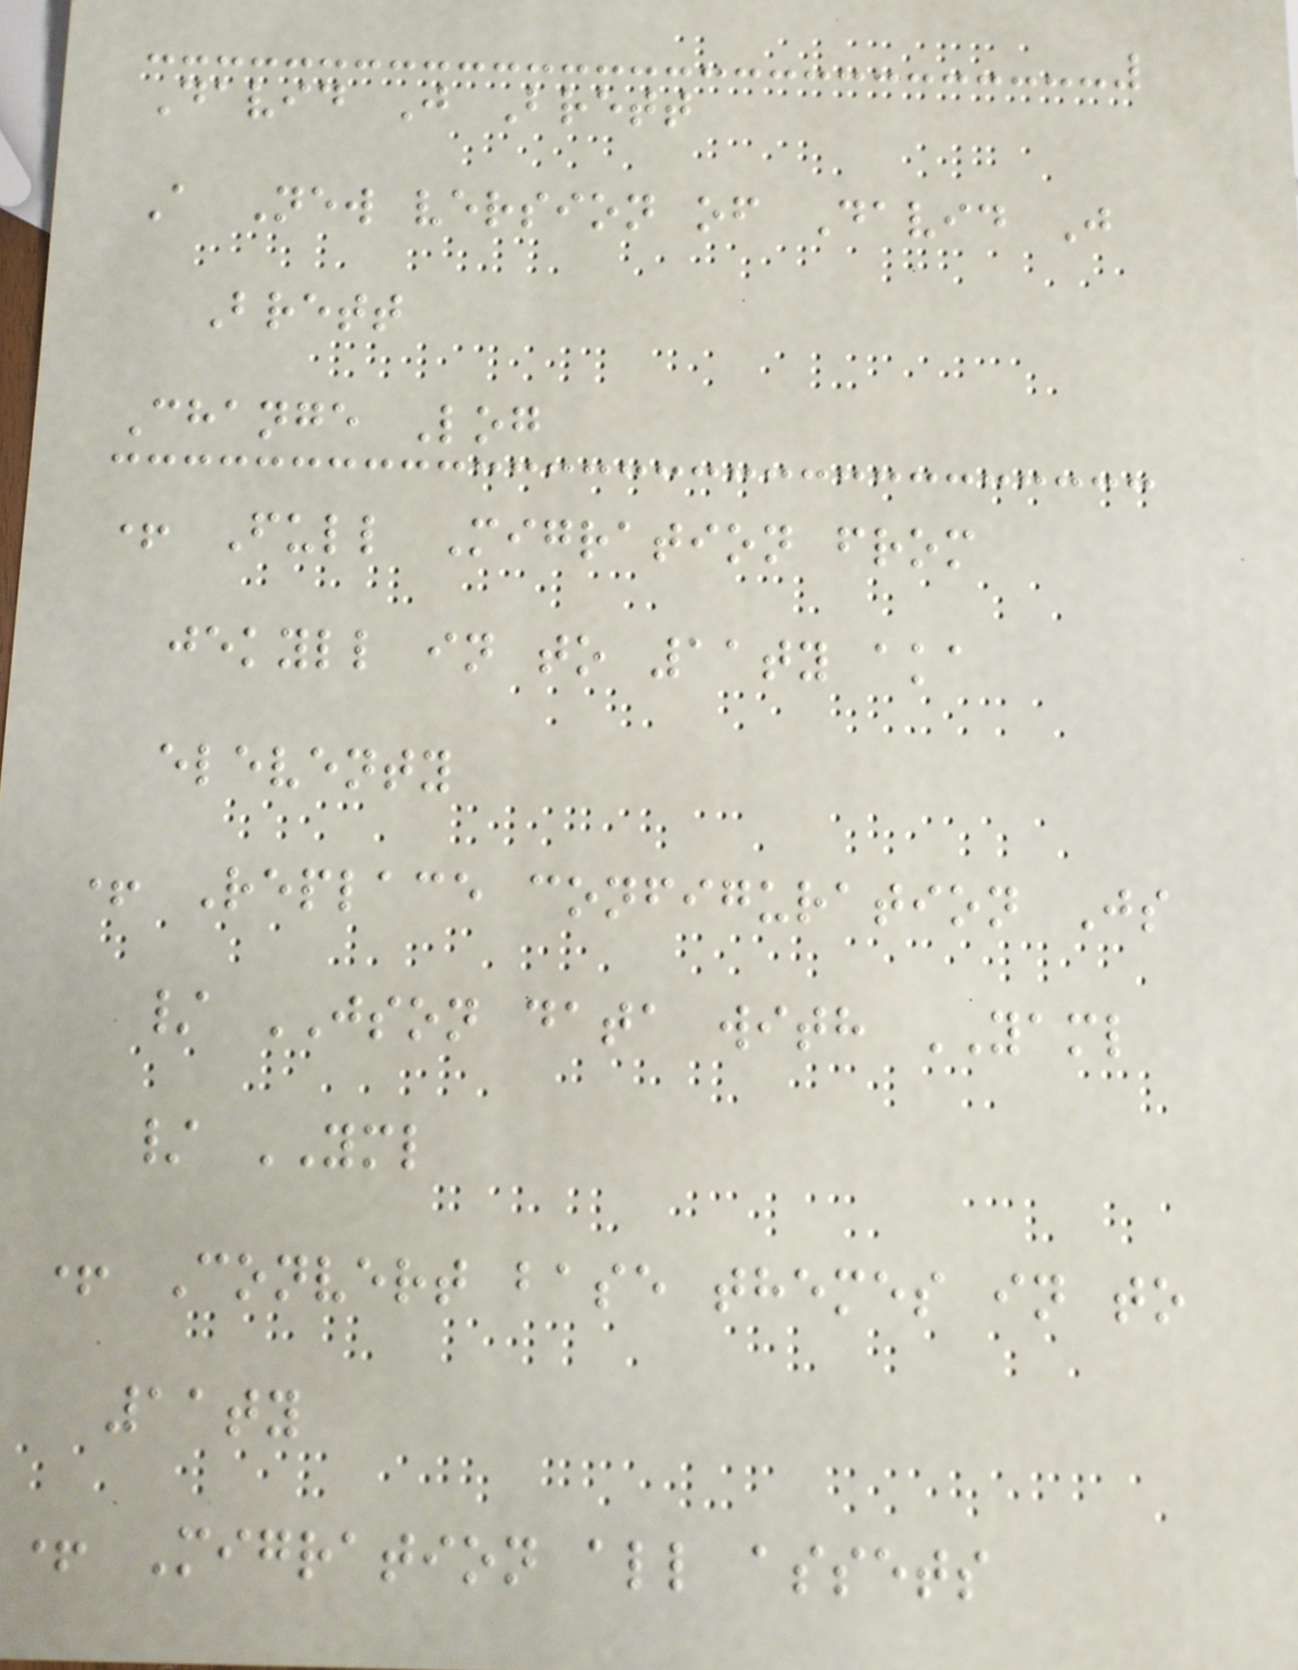David J Brett
A New version of David J
Brett
Change Log
+ Full Migration from
jekyll in to 11ty aka
eleventy
+ Replace configuration Js
/ JSON data with YAML
/ YML
+ Convert base themes in to
11ty
+ Migration all assets
